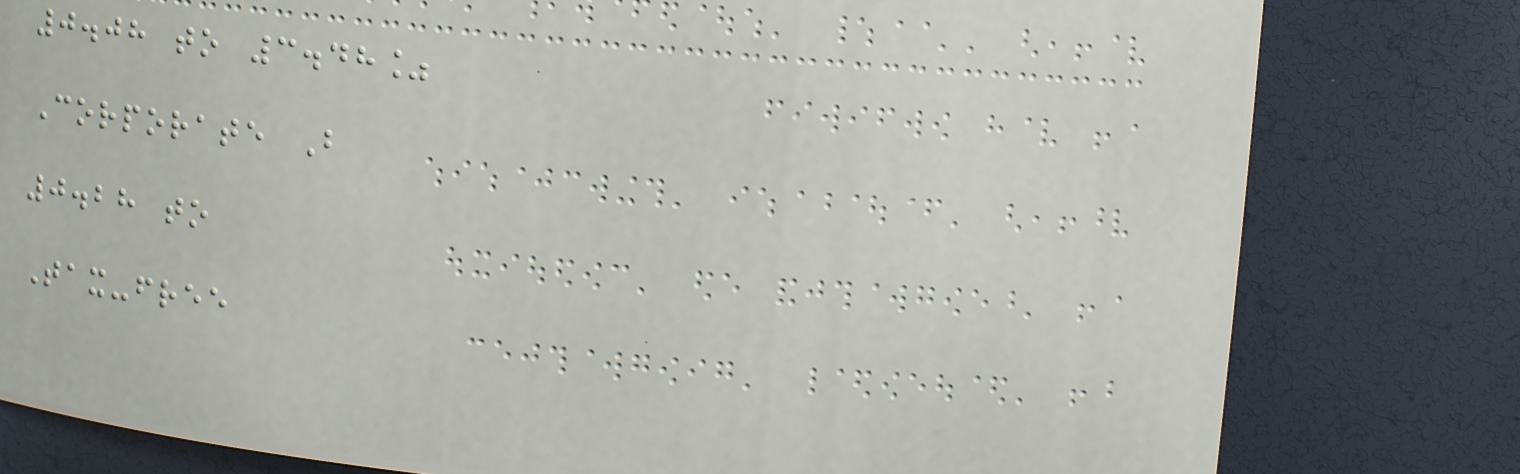0.08 to 3.48%
Corporate B
0.28 to
Tax-free
